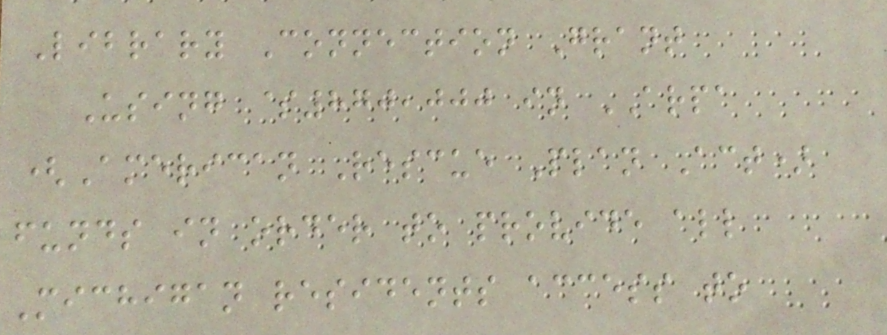Library Connection Grant
Using $870,000 in ARPA
(American Rescue Plan Act)
funds in order to provide all
Michigan residents access to
